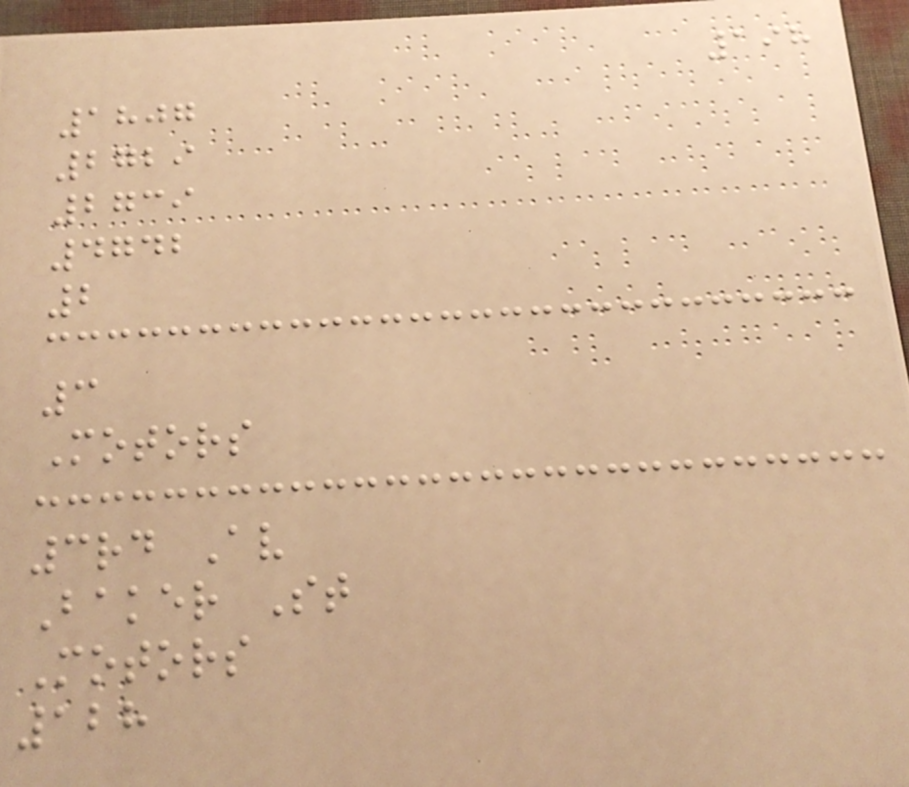198
1807
2729
2739
4742
2
3
Motors
3rd Av
Baker St
Motors
128
